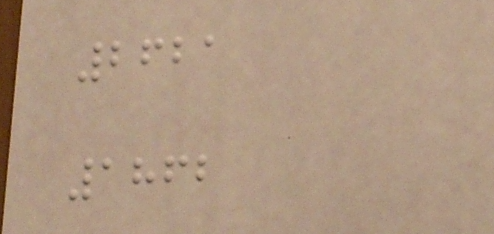2621
1862
